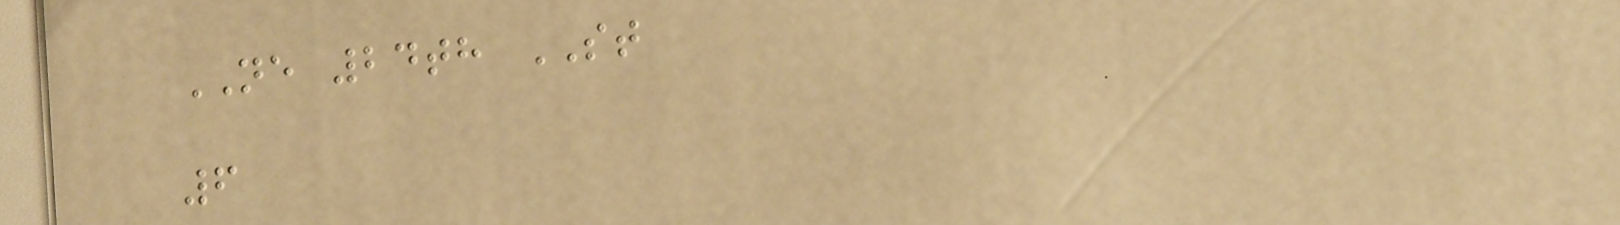NE 24th ST
6
